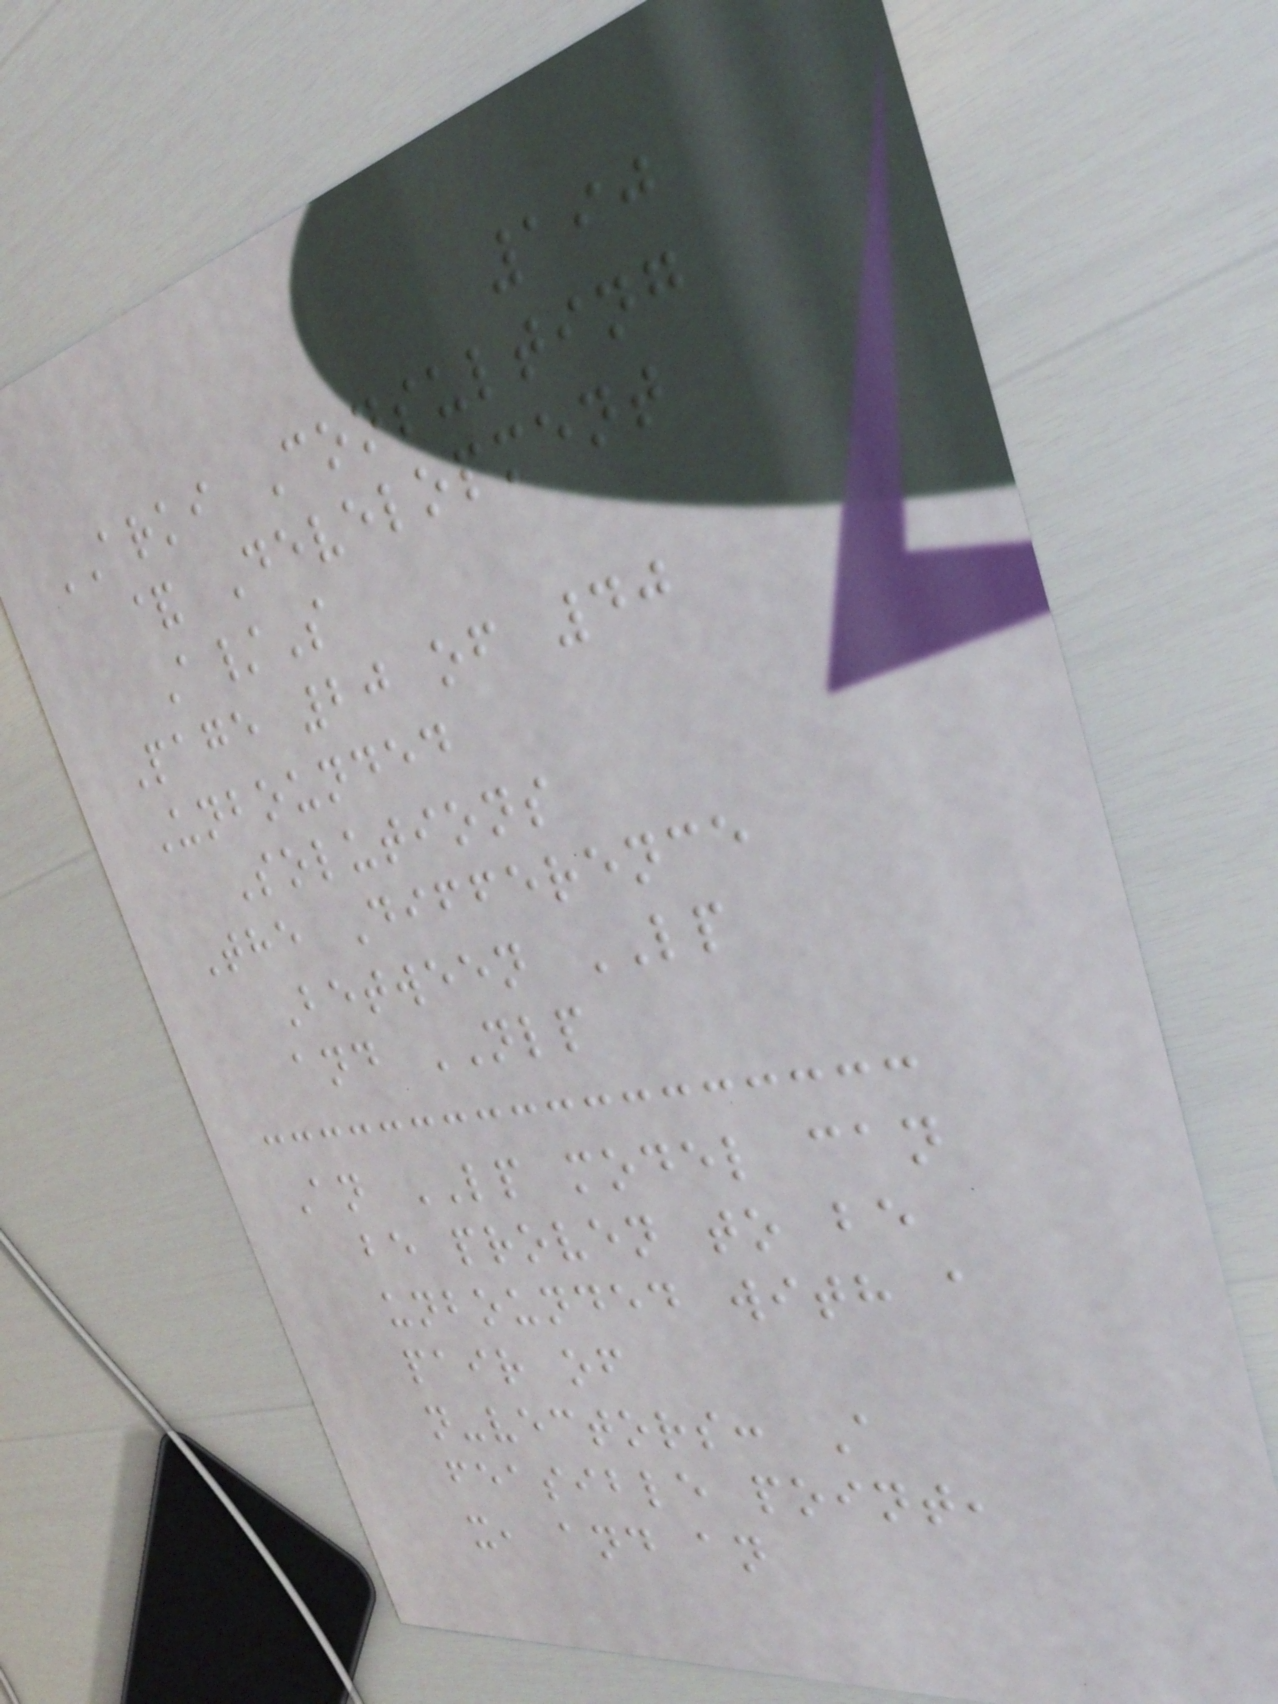190
ARKI Consulting
& Development
A/S
Page 20 of 40
Unbounded
Solutions
The Difference
Between LP
and NLP
An LP model can
be proven to be
unbounded with a
pair of
n-vectors: A
feasible point,
x, and an
